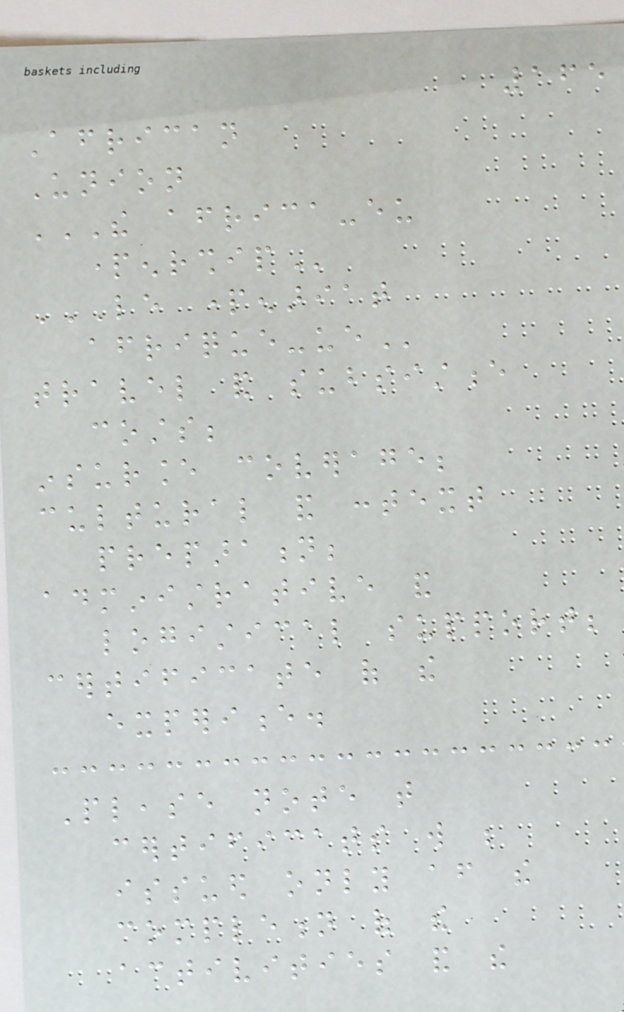165
African
Union
THE AFRICA-EU
PARTENRSHIP
LE PARTENARIAT
AFRIQUE-UE
travel and subsistence
costs;
insurance coverage;
cultural and context
preparation;
administrative and
logistical support;
certificate of the
experience.
Please note that
certificats will be
issued only after the
completion of the
activities and the
